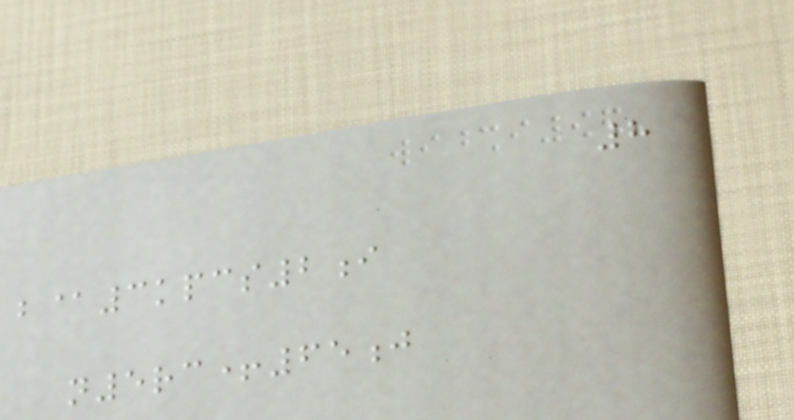8
b@3kpcs2i
n5rc+65j
